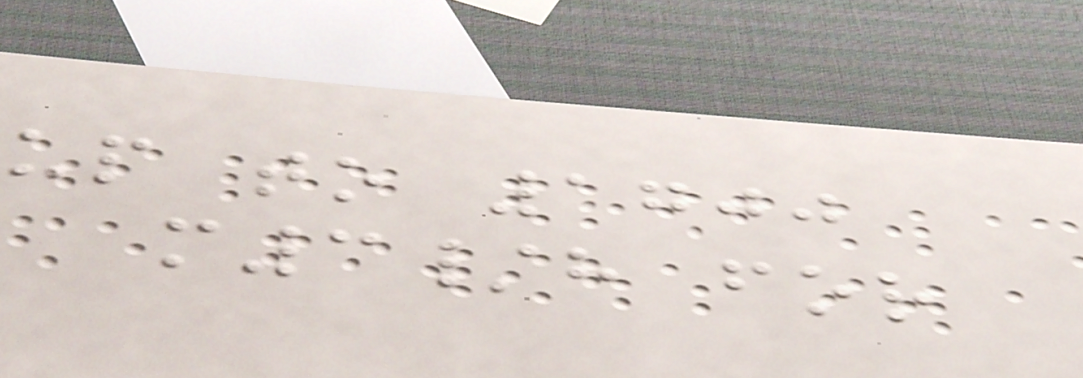up to 1700
m3/h for
